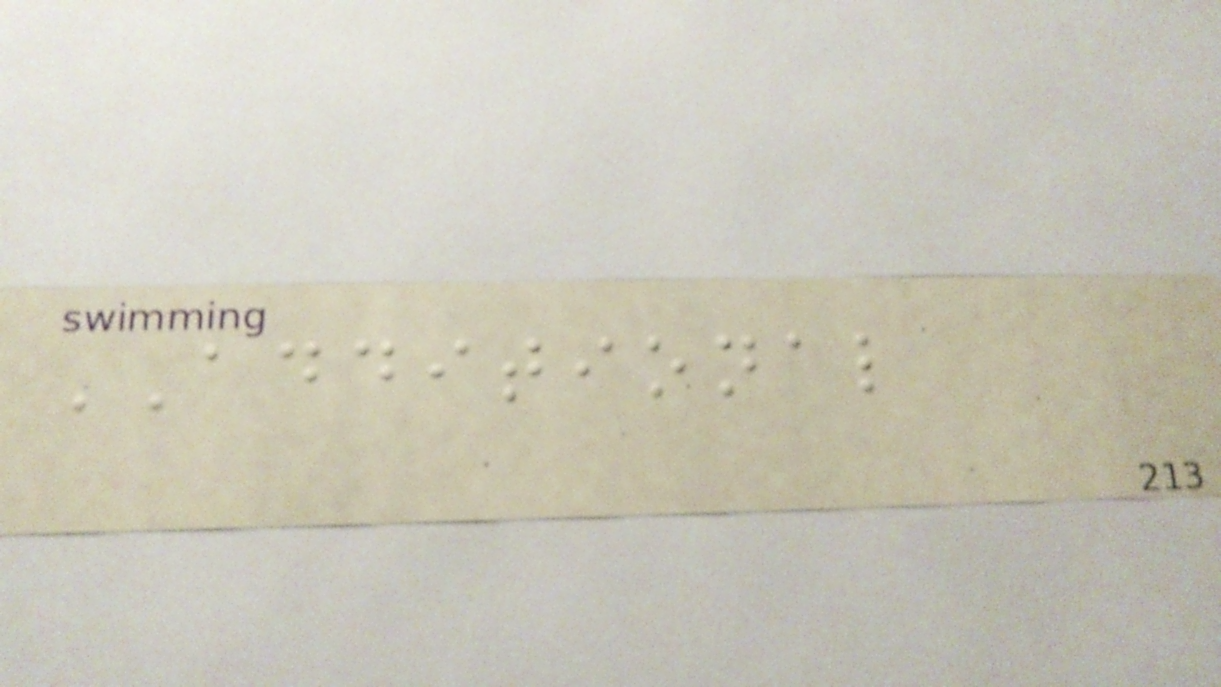ADDITIONAL
